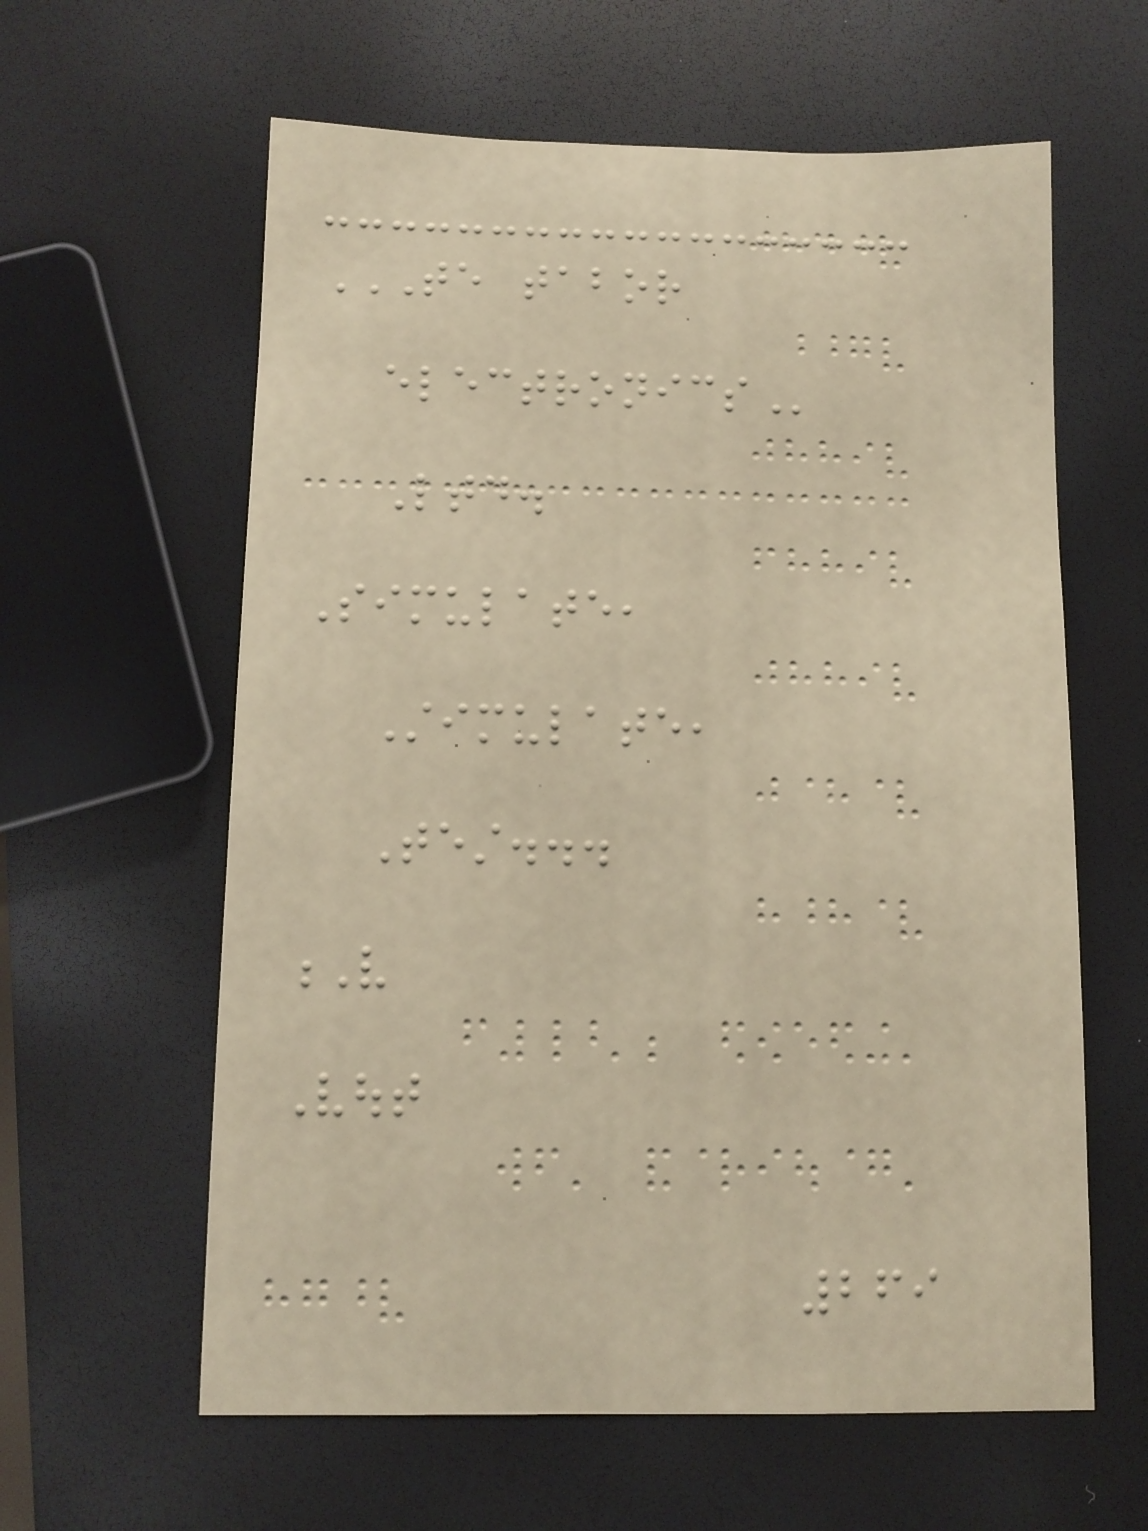TE TABOR
ELECTRONICS
Ltd.
Simulate,
Stimulate,
Test...
V
Vout
269
